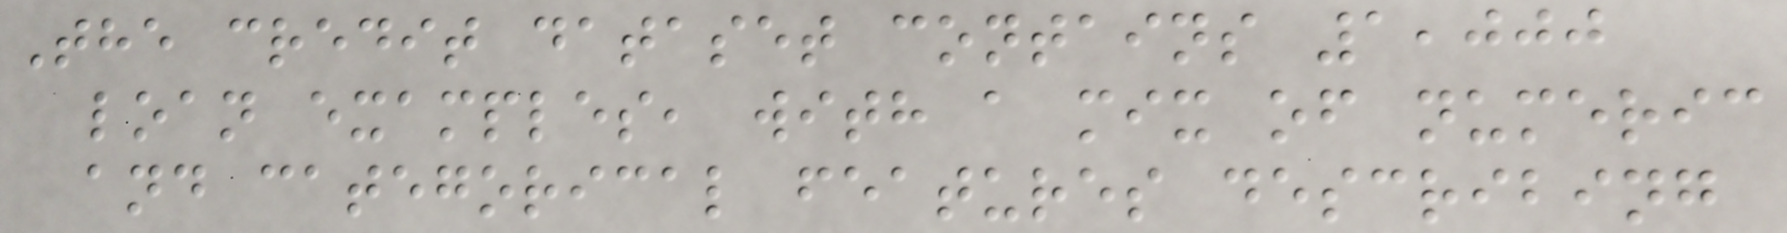The credit dataset contains 1,000
loan examples, with a mix of numeric
and categorical features describing
